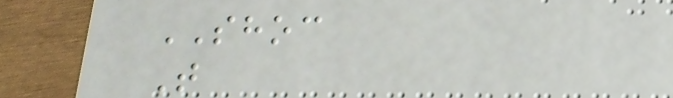SHOC
T
